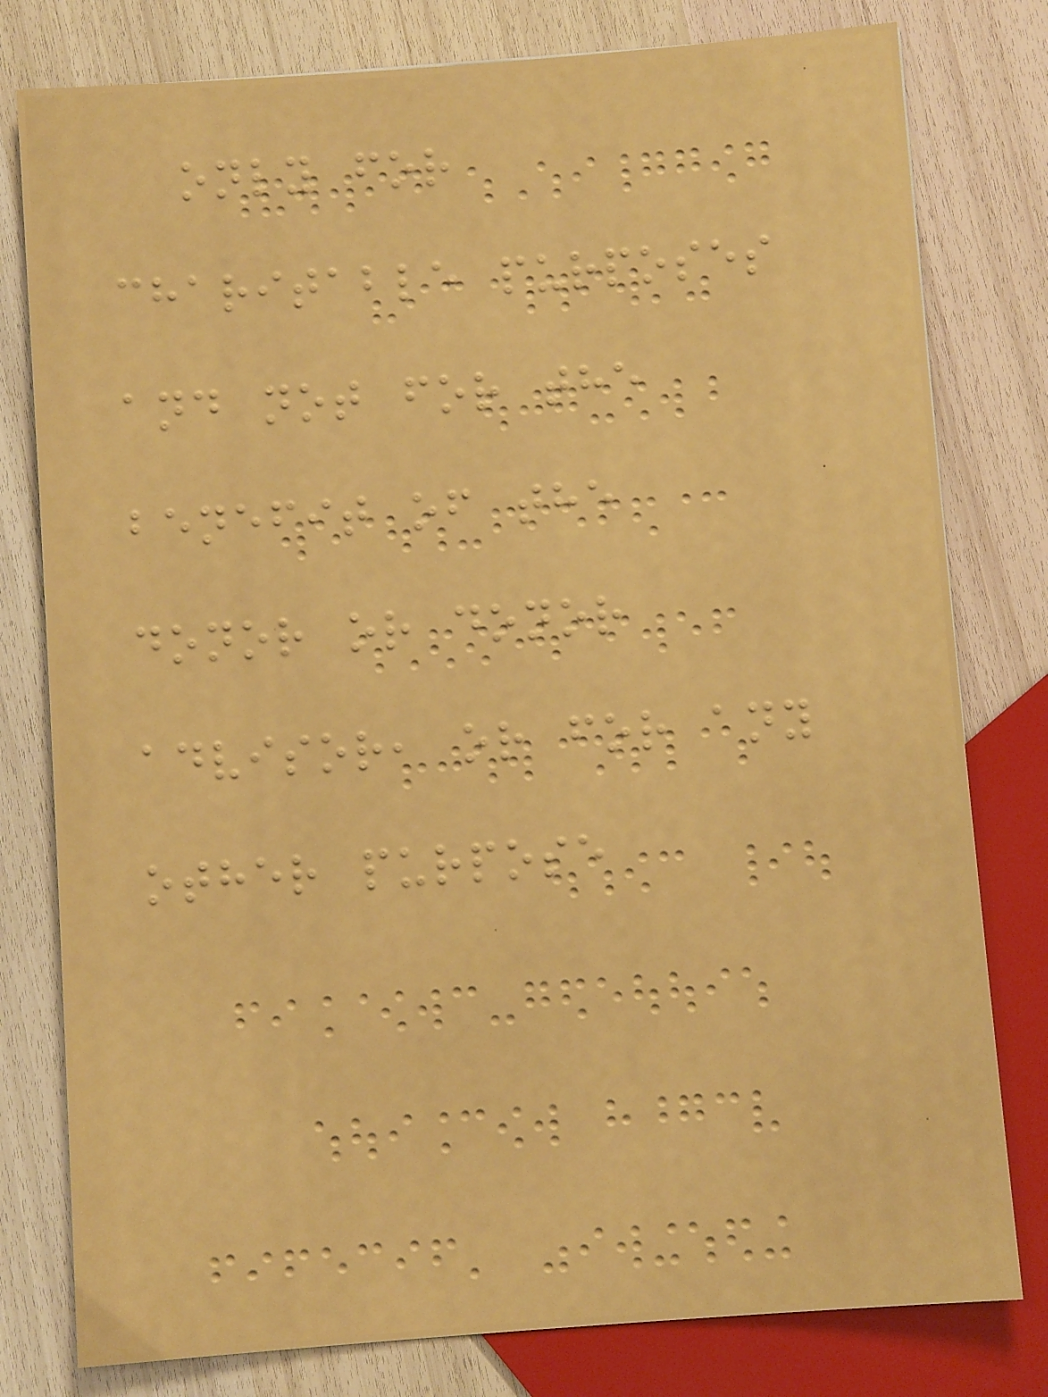only for
charitable purposes
and not for the
benefit of the
donor or donor
advisor, or for any
other purpose
